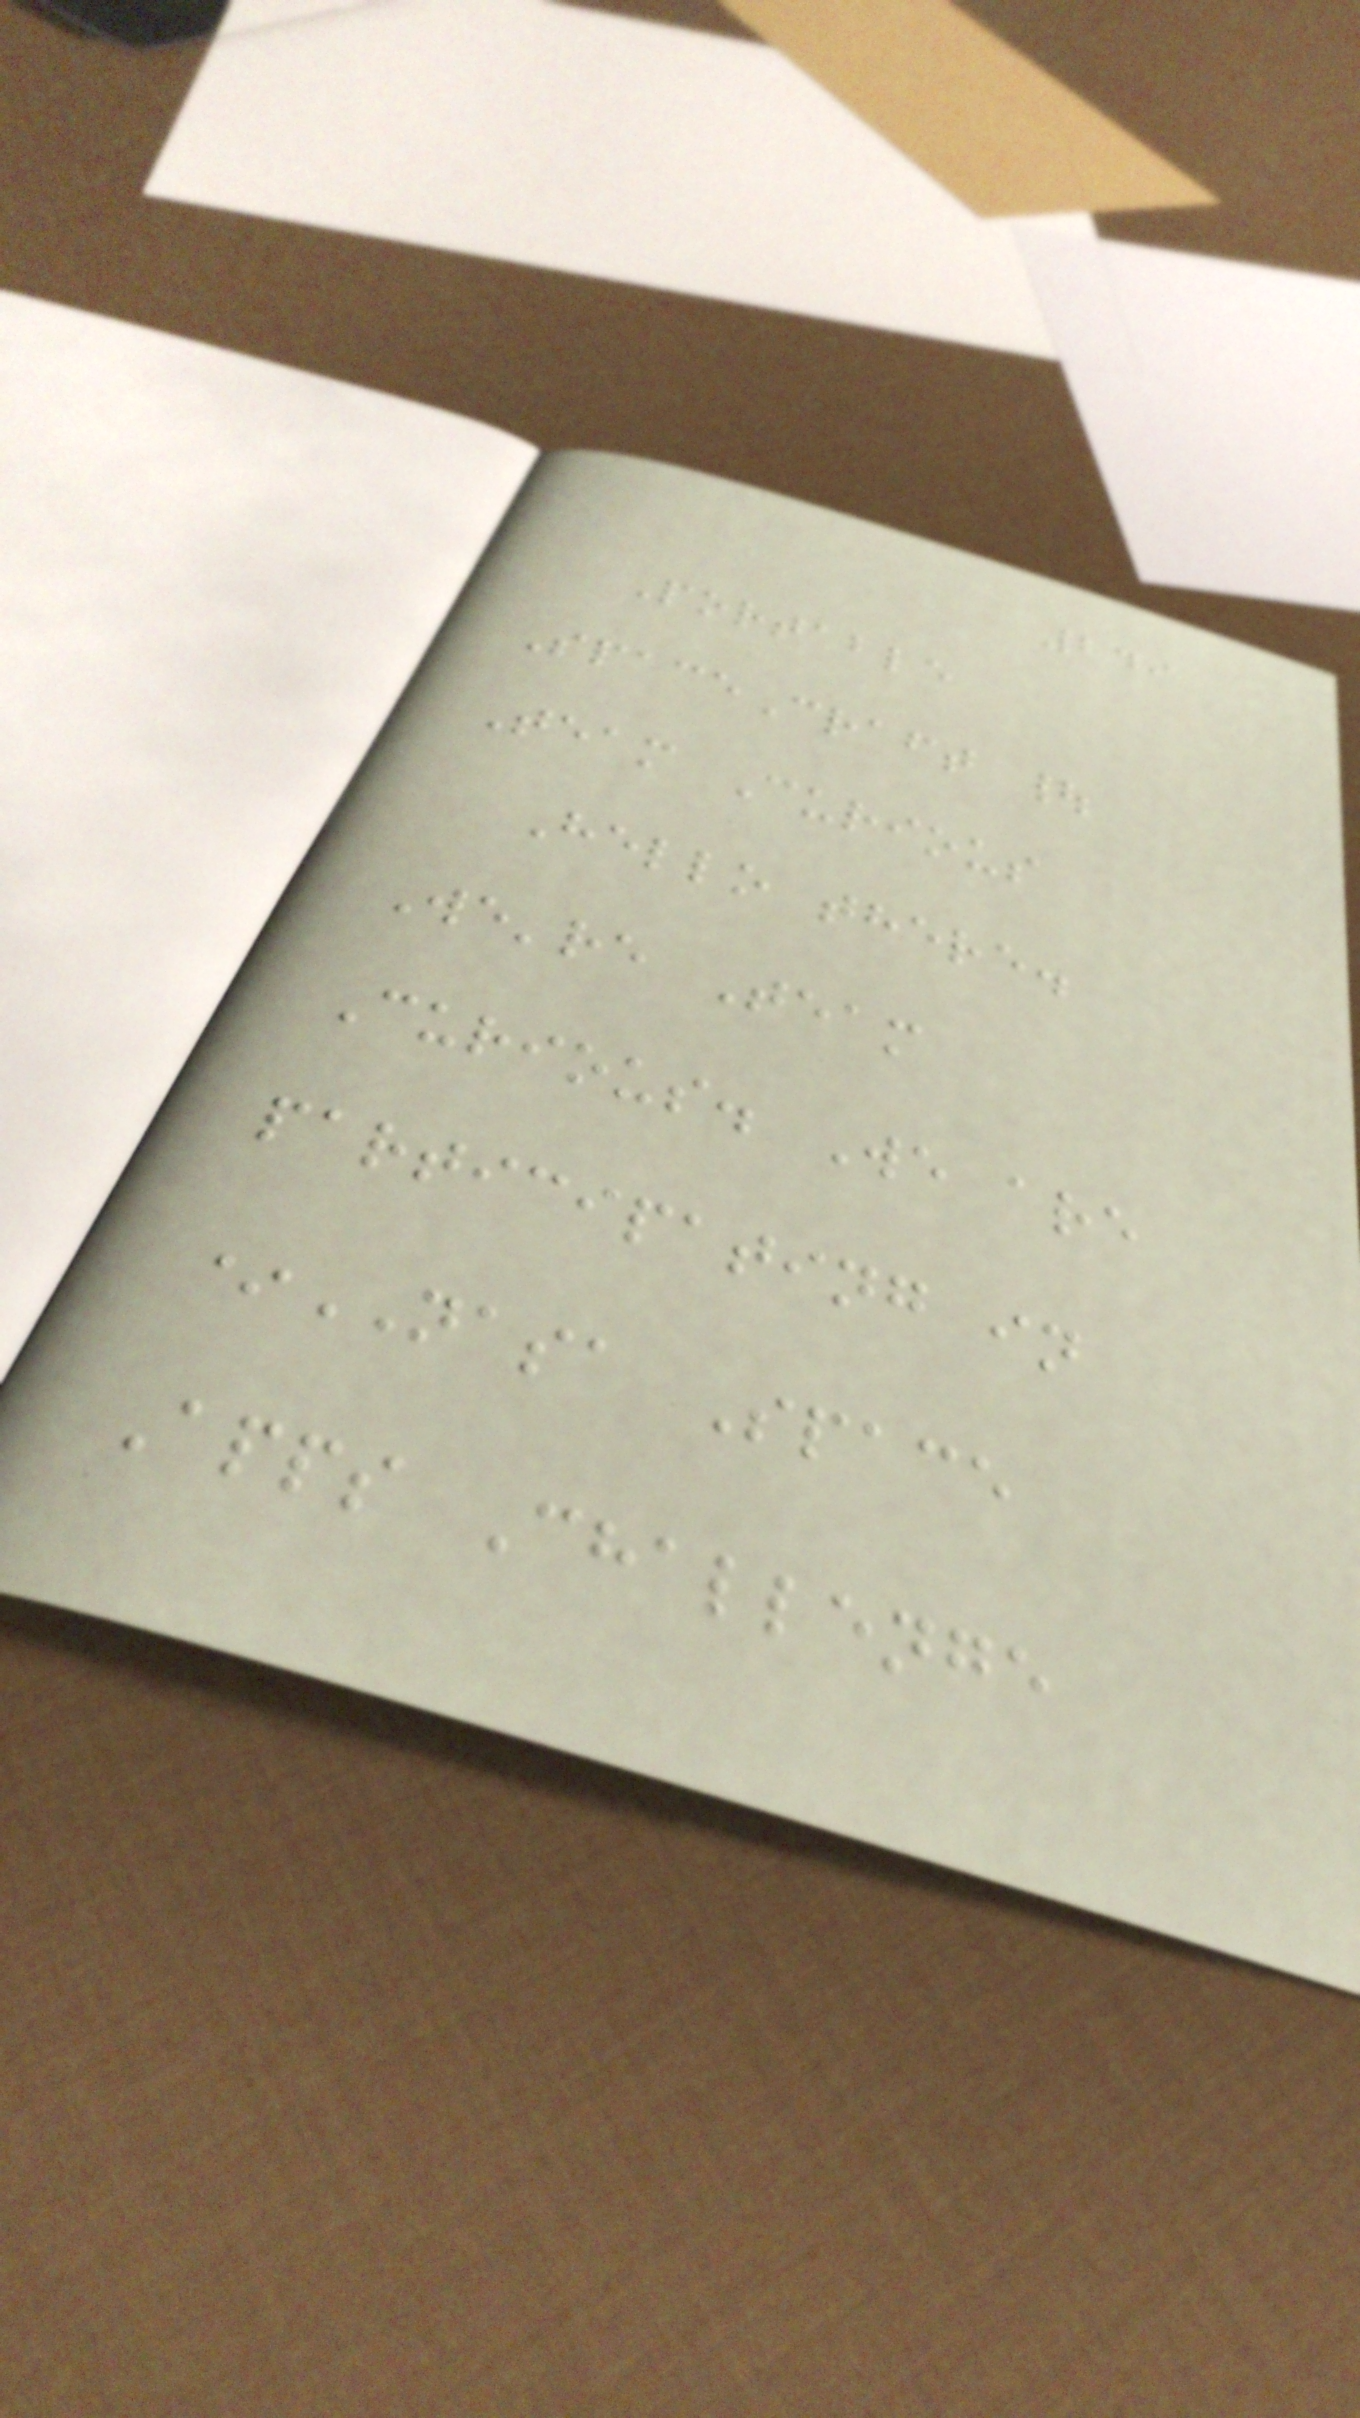249
Portable
SpaceCraft |
Team Curious
Hello there.
We're Team
Curious. We are
participating in
*NASA Space
Apps Challenge
